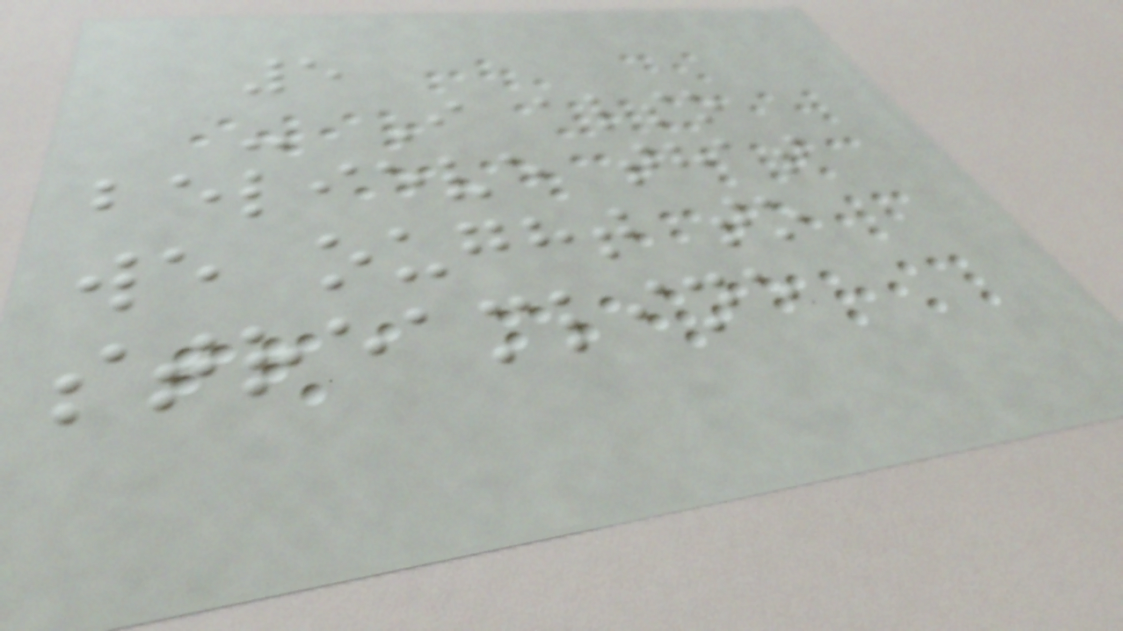5
- I also
believe that
we ought to
streamline
